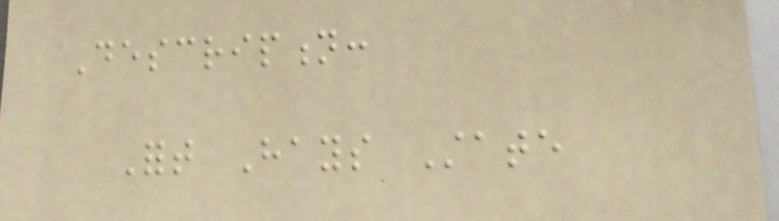Description:
Fort Hays State
